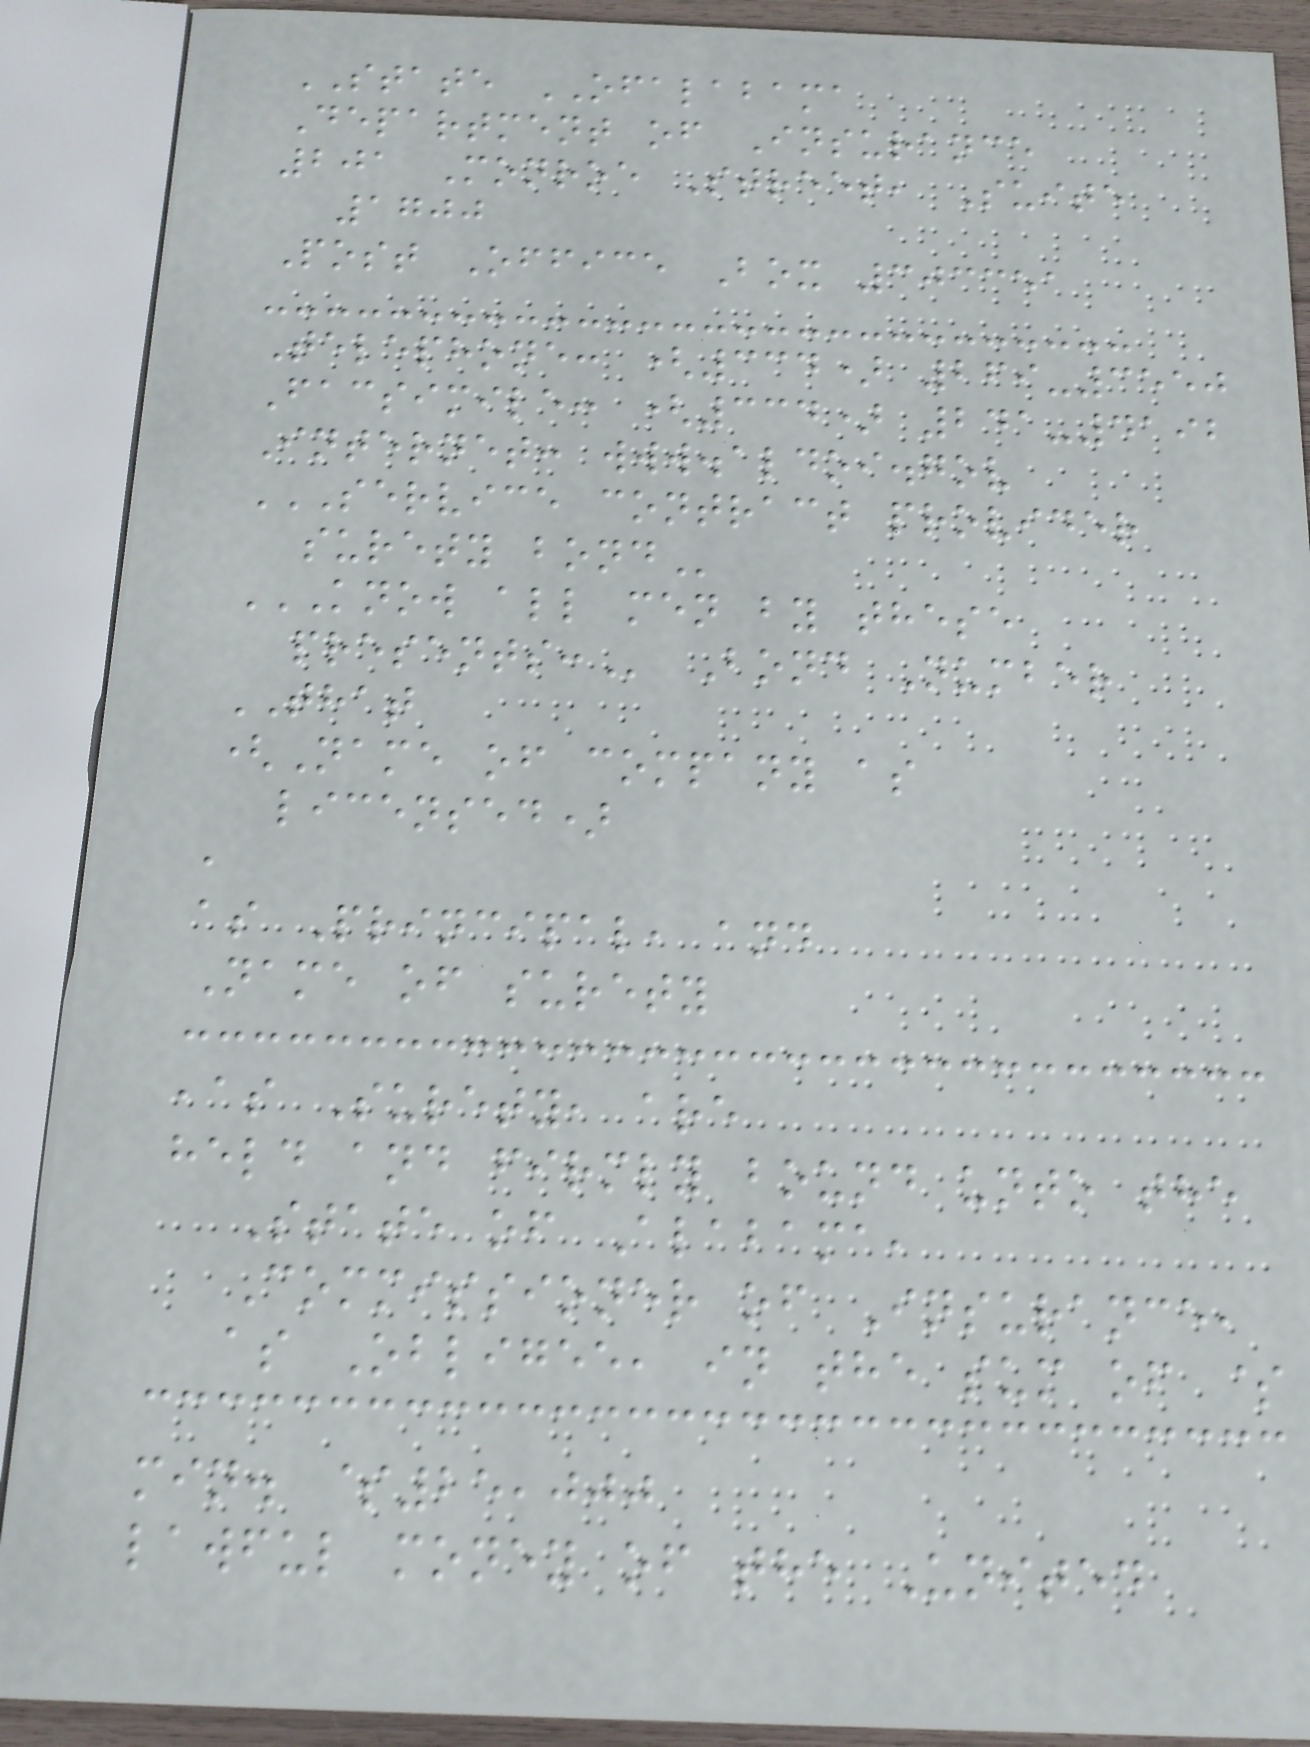STATE OFALABAMA
Department of Insurance
201 Monroe Street, Suite
1700
Post Office Box 303351
Telephone: (334) 269-3550
Facsimile: (334) 241-4192
Internet: www.aldoi.gov
SERVICE CONTRACT PROVIDER
SURETY BOND
KNOW ALL MEN BY THESE
PRESENTS: Bond Number
THAT
(Name of company as
licensed)
,
as Principal, and
Name of surety
,as Surety, are
held and firmly bound unto the
State of Alabama,
Commissioner of Insurance,
as Obligee, in the sum of $
min. $25,000
lawful money of the United
